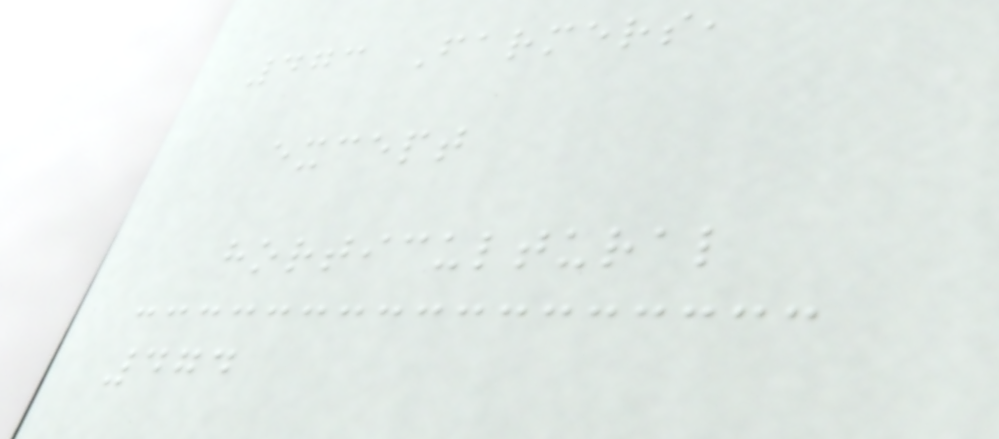473 Farmers,
except
horticultural
474
